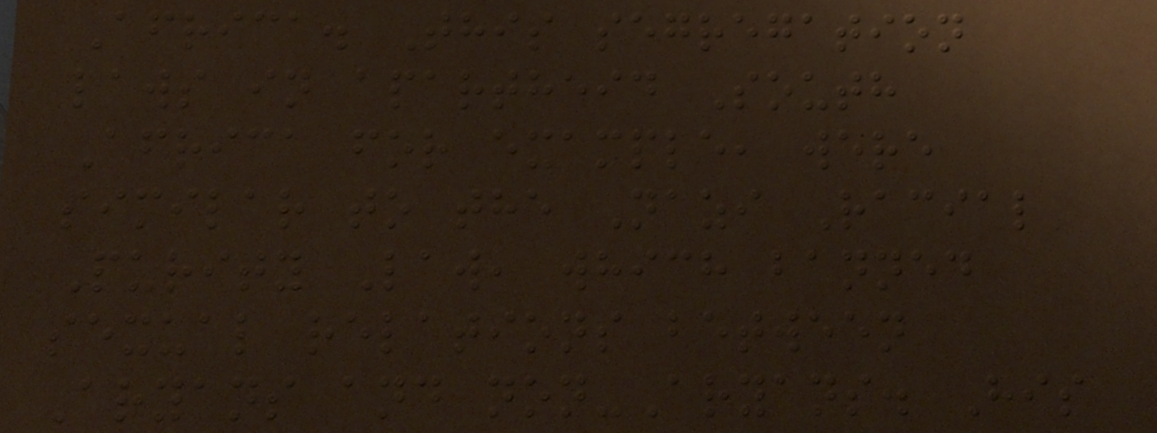Africa. This segregation
laws in apartheid South
Africa for example, were
similar to the Nazi Racial
Purity Law, which banned
sexual relations between
Aryans and non-Aryans. His
